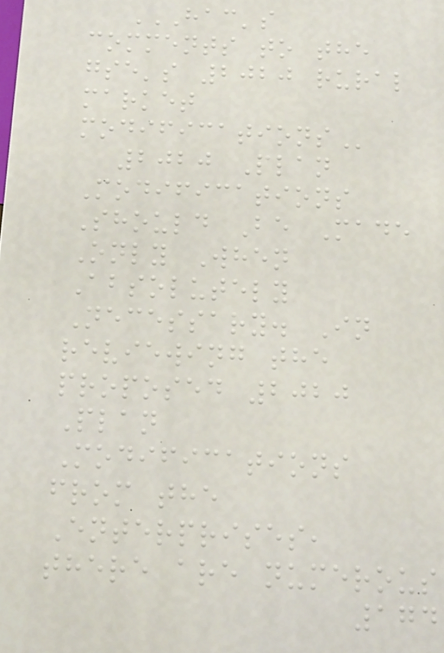HAC'S
COMMENTS TO THE
GSE'S 2020 RURAL
MARKET
MODIFICATIONS
2020 Plan
Modifications
Should Be Made
Only When
Absolutely
Necessary. In
reviewing the
proposed 2020
Plan
Modifications
from the
Enterprises,
there are numerous
174
